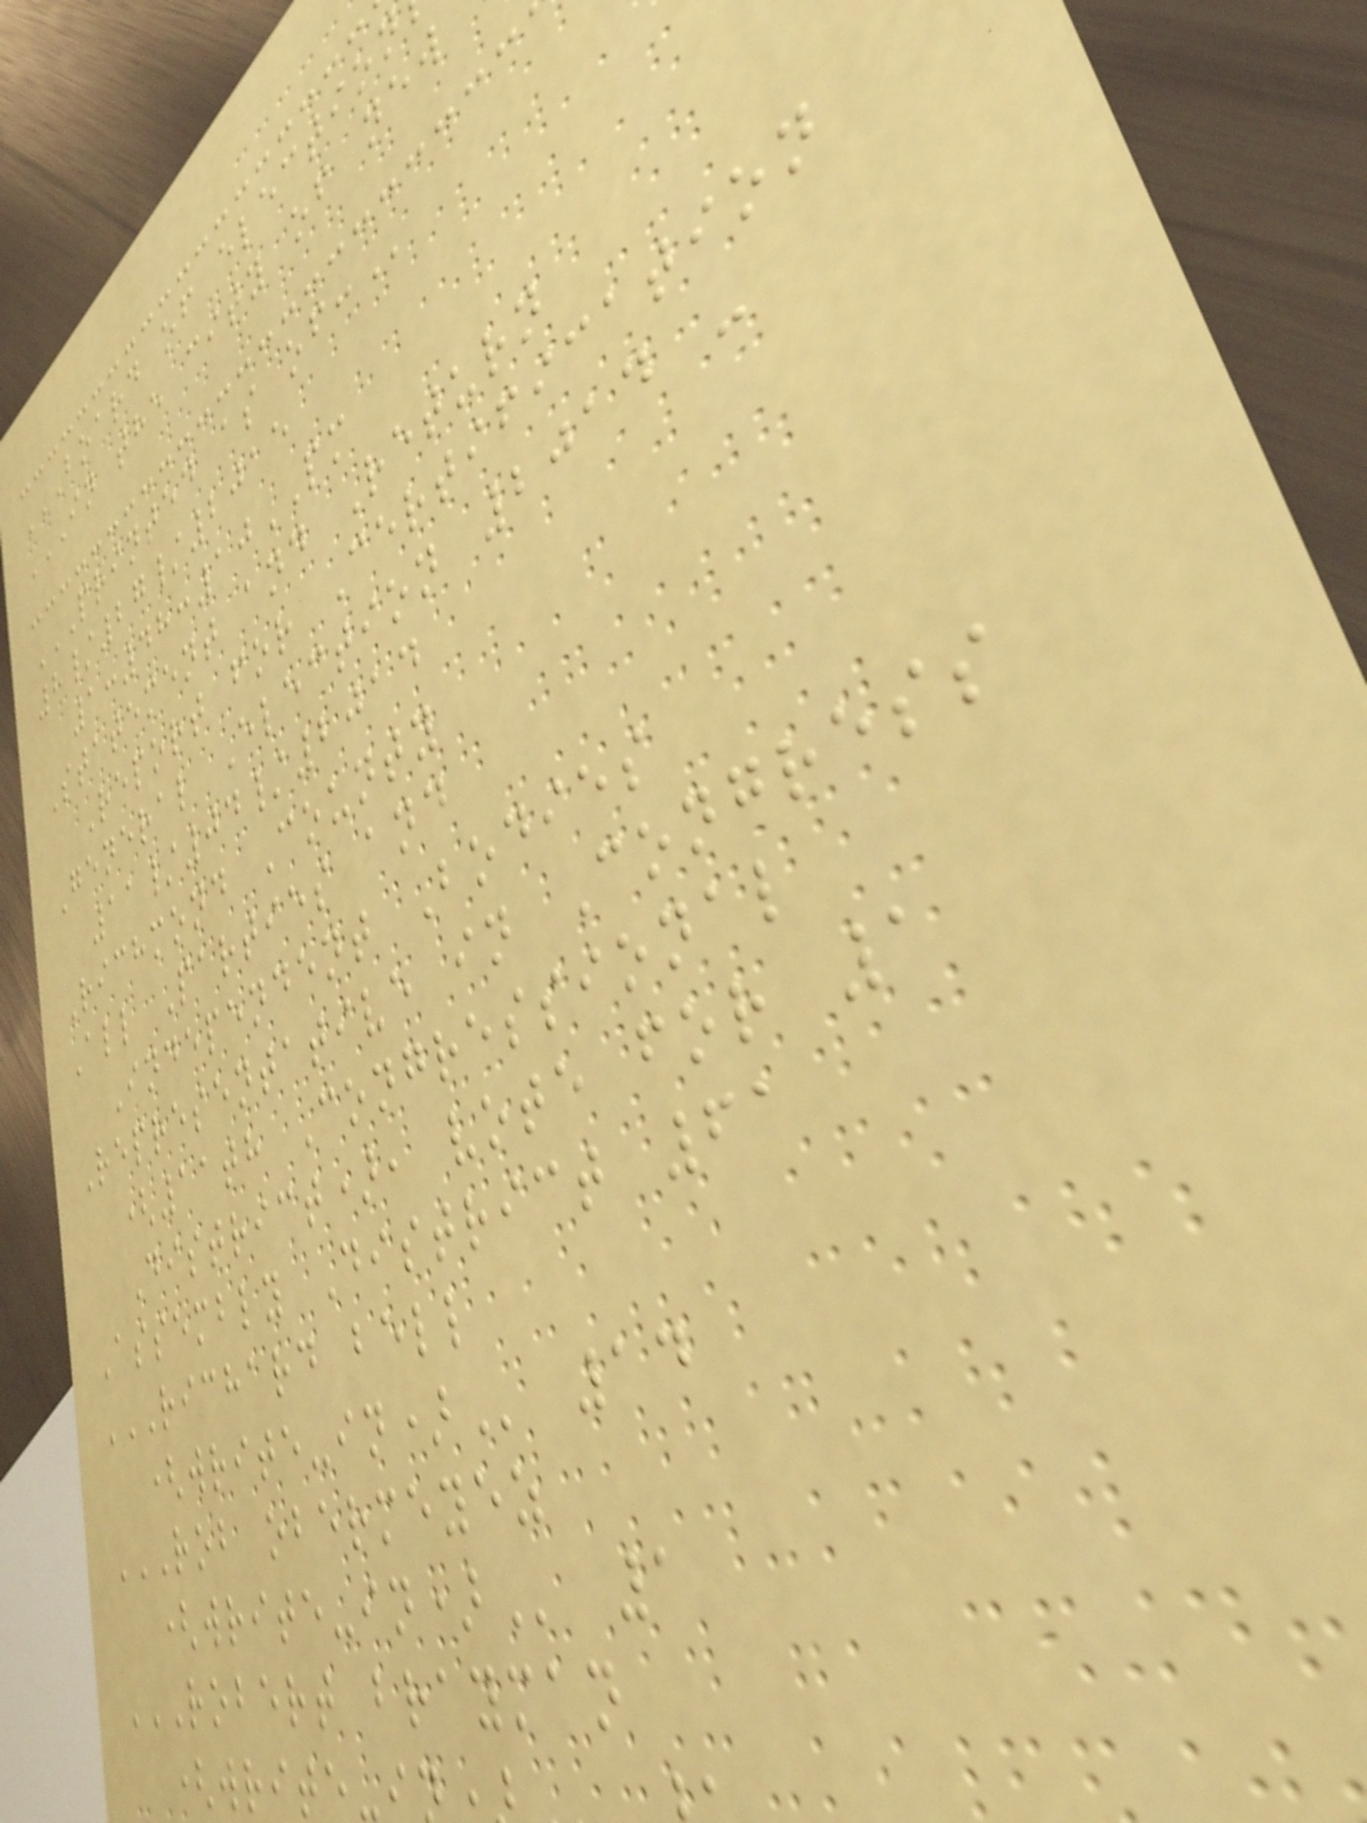PRINTED AS OF:
8/27/2015
1:48:10PM
Statement and Return
Report for Certification
General Election 2014 -
11/04/2014
Richmond County
All Parties and
Independent Bodies
Representative in Congress
(11th Congressional
District), vote for 1
Assembly District 61
RICHARD BELL
ROB OBERMEYEZ
ROBERT BRAYMAN
